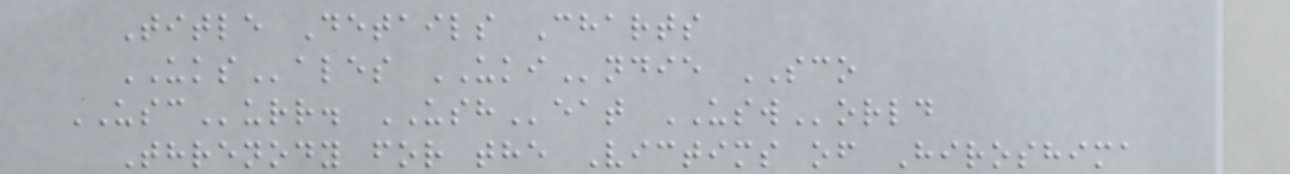Title Details Charts
UKSales UKIndie SCO
USCurr. USHeat USWorld
Threnody for the Victims of Hiroshima
